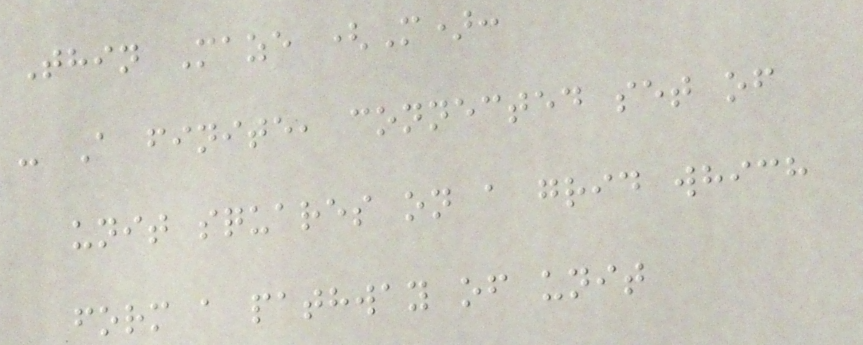Thin Maze (M):
- A finite, connected set of
unit squares on a grid which
form a pathway of unit
